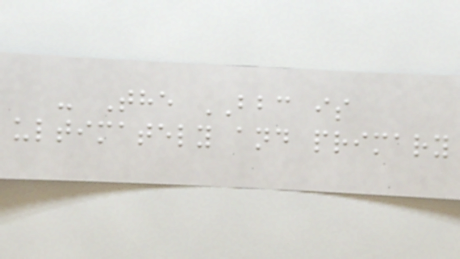- The BBC is
ultimately and primary
